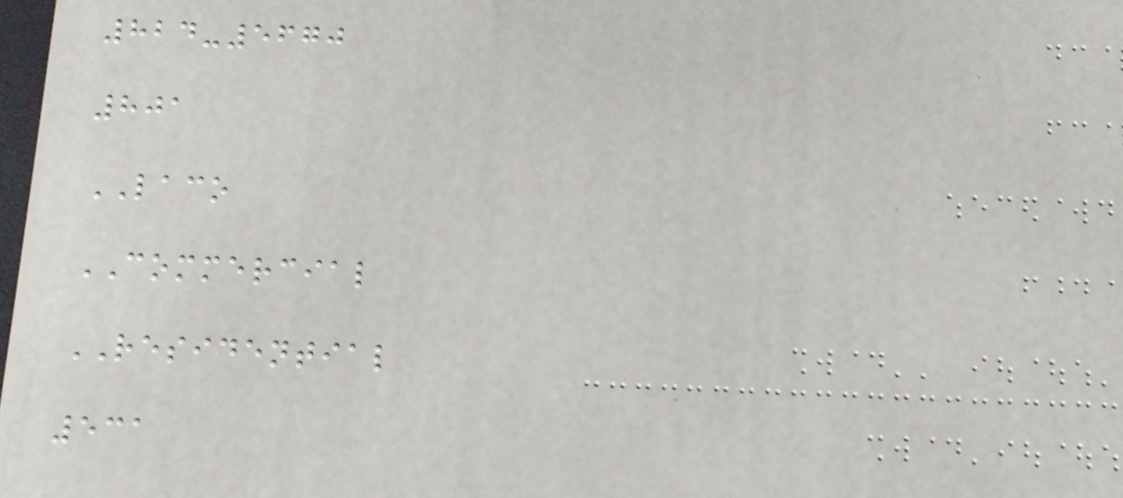824-5670
801
LACO
COMMERCIAL
RESIDENTIAL
531
